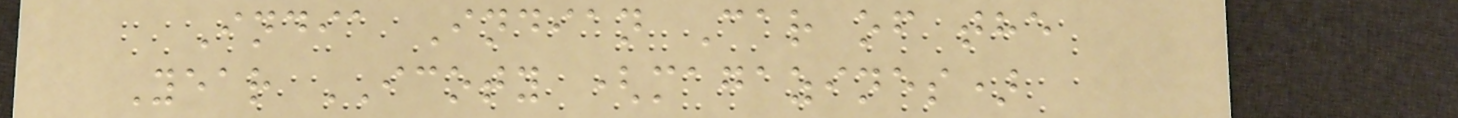India Indian Car of the
Year ICOTY (magazines)
